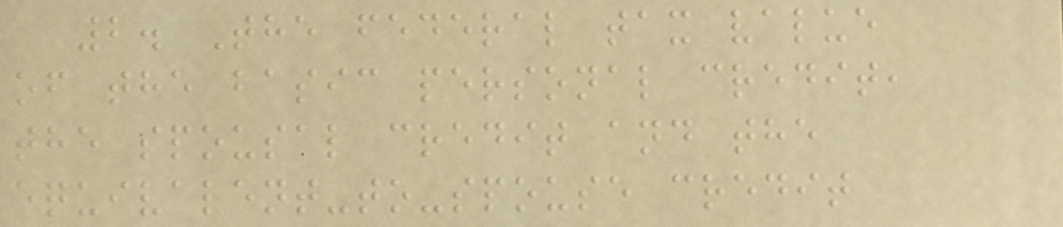2. The federal tax value
of the basic personal credit,
the spousal credit and the
equivalent-to-spouse credit
